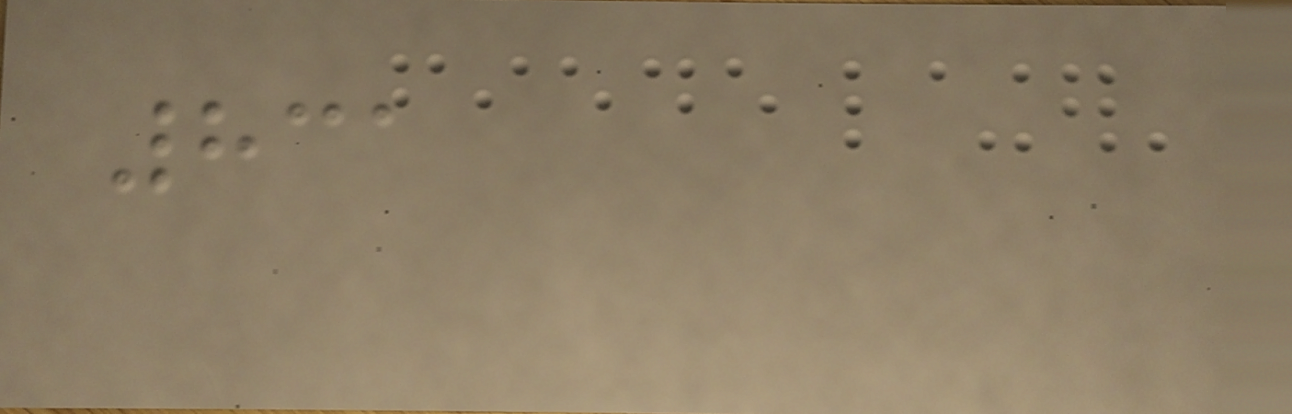831
